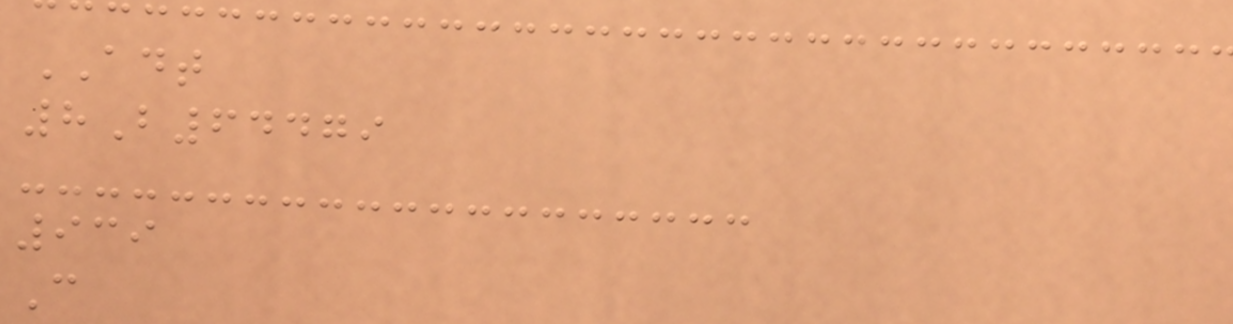ADT
8B64479
939
C
